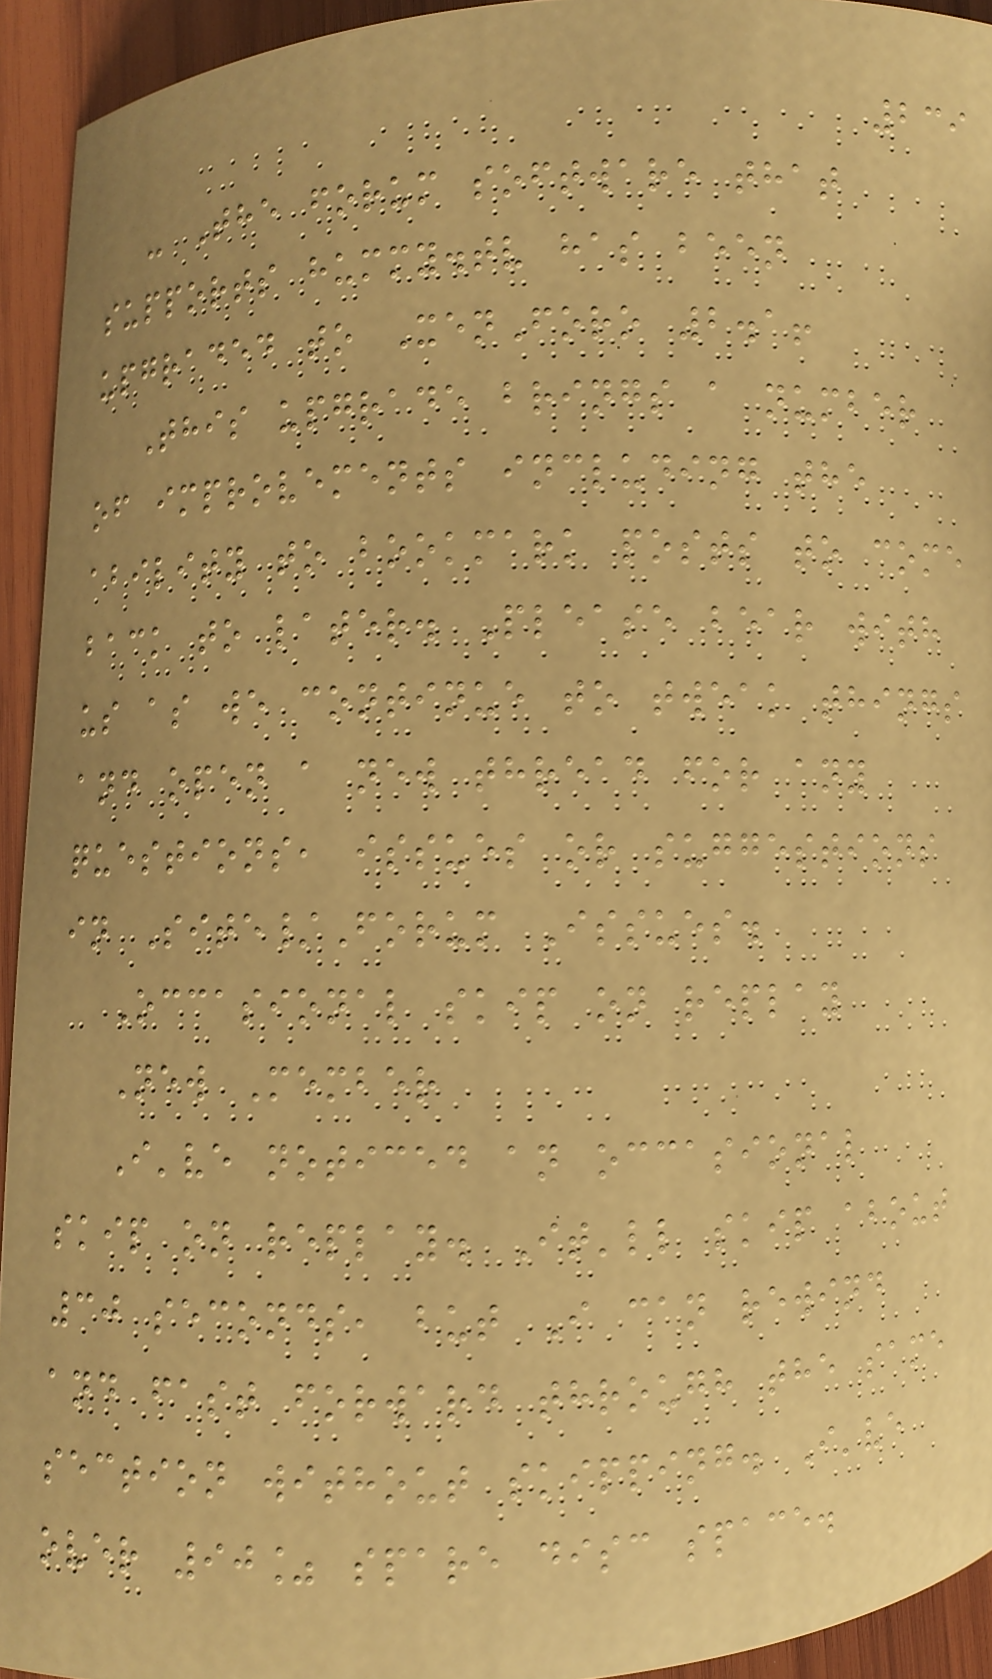239
- The forum software that
supports hummy.tv has been
upgraded to XenForo 2.1!
This upgrade brings a number
of improvements including the
ability to bookmark posts to come
back to later. Please bear with
us as we continue to tweak things
and open a new thread for any
questions, issues or suggestions
in Site/Forum Issues.
Occasional skip on replay
New Member
I've noticed an occasional
skip on replay. It'll skip about
30 seconds, but I can rewind
and fast forward through the same
section without skipping. I've
over 90% spare disc space.
